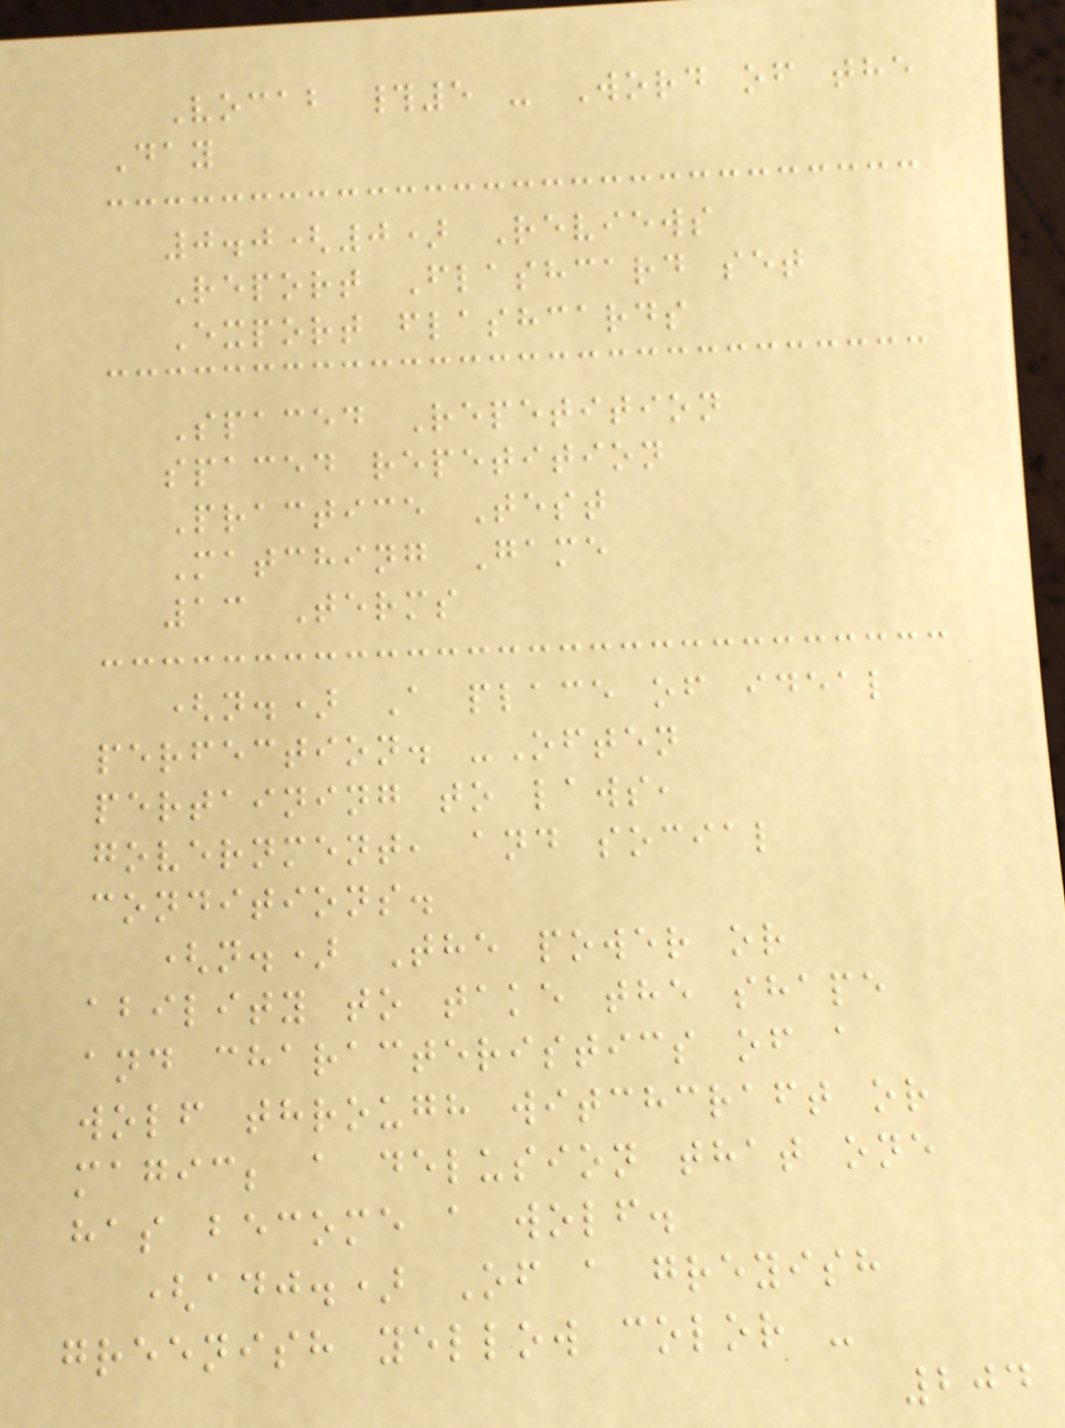Vocab #5 - Word of the
Day
0.0(0) Reviews
Report Flashcard set
Export flashcards
Spaced Repetition
spaced repetition
Practice Test
Matching Game
13 Terms
(n.) A place of ideal
perfection. -Often
pertaining to laws,
government, and social
conditions.
(n.) The power or
ability to take the shape
and characteristics of a
wolf through witchcraft or
magic; a delusion that one
has become a wolf.
(adj.) Of a greyish
greenish yellow color -
204
